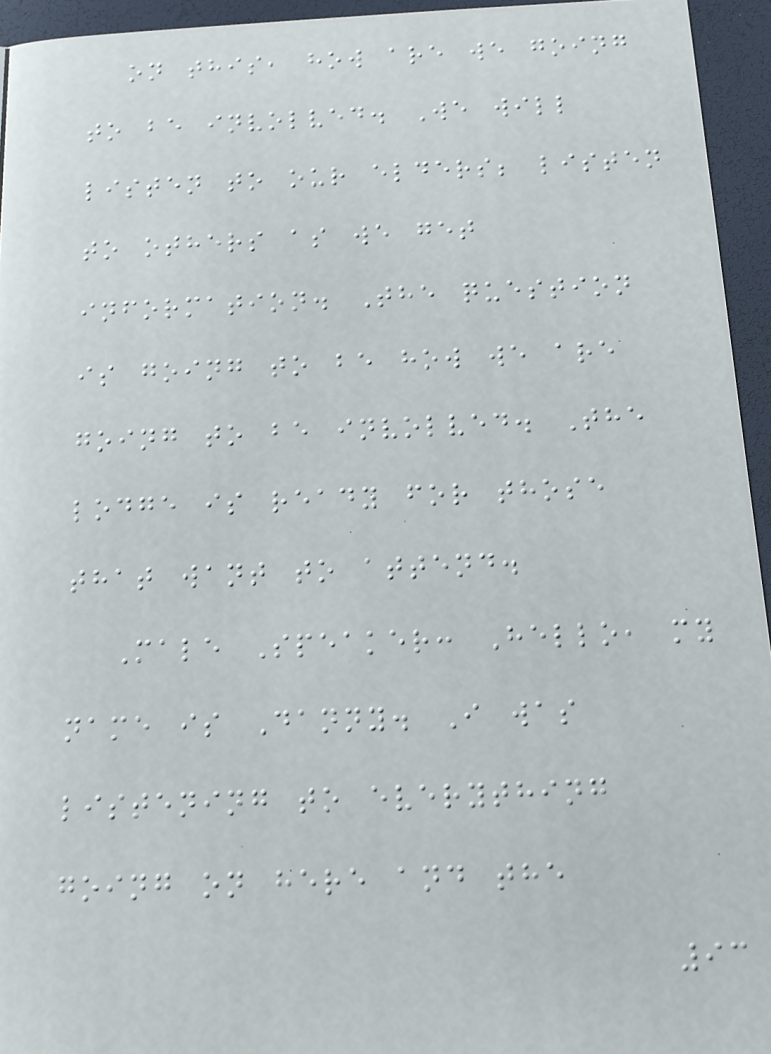on this, how are we going
to be involved. We will
listen to our elders; listen
to others as we get
information. The question
is going to be how we are
going to be involved. The
lodge is ready for those
that want to attend.
Male Speaker: Hello, my
name is Danny. I was
listening to everything
going on here and the
93
